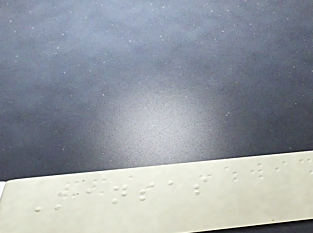Kansas
